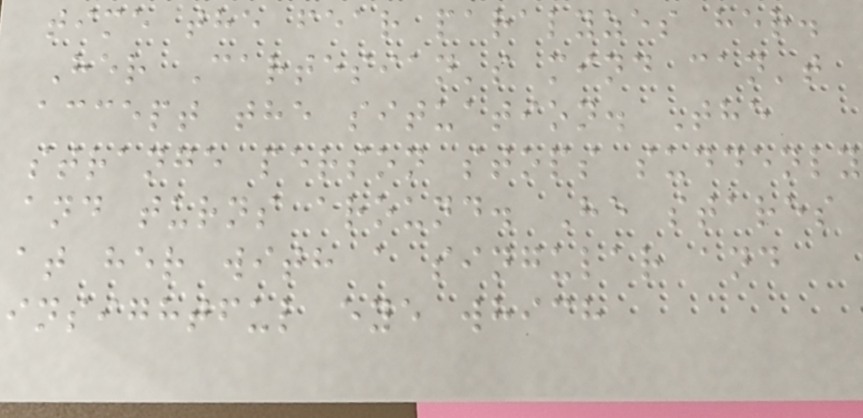time the fear paralyzes her.
Her Cartesian's mind can't
accept the situation. The
strange person stops suddenly
and turns around. He stares
at her with a singular and
insightful eye which
